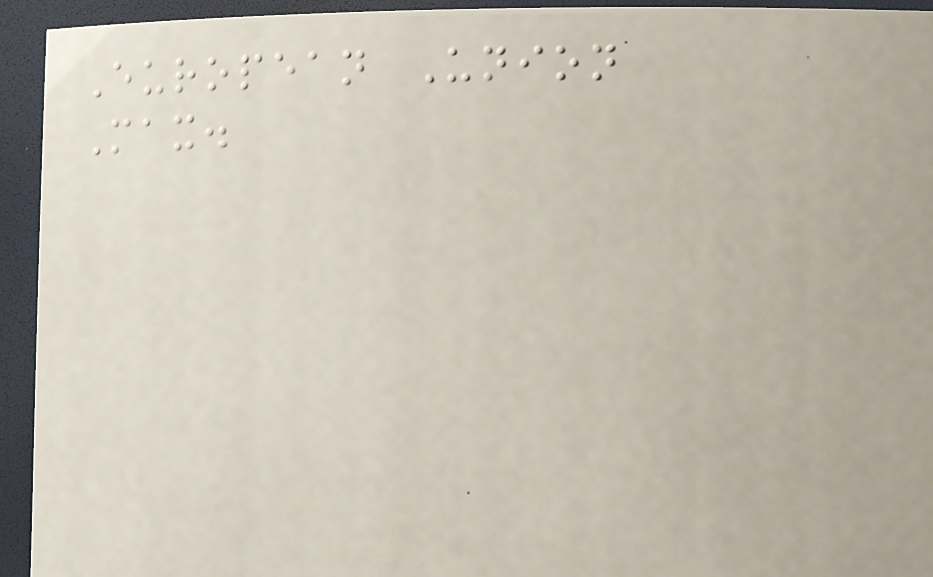European Union
Max.
